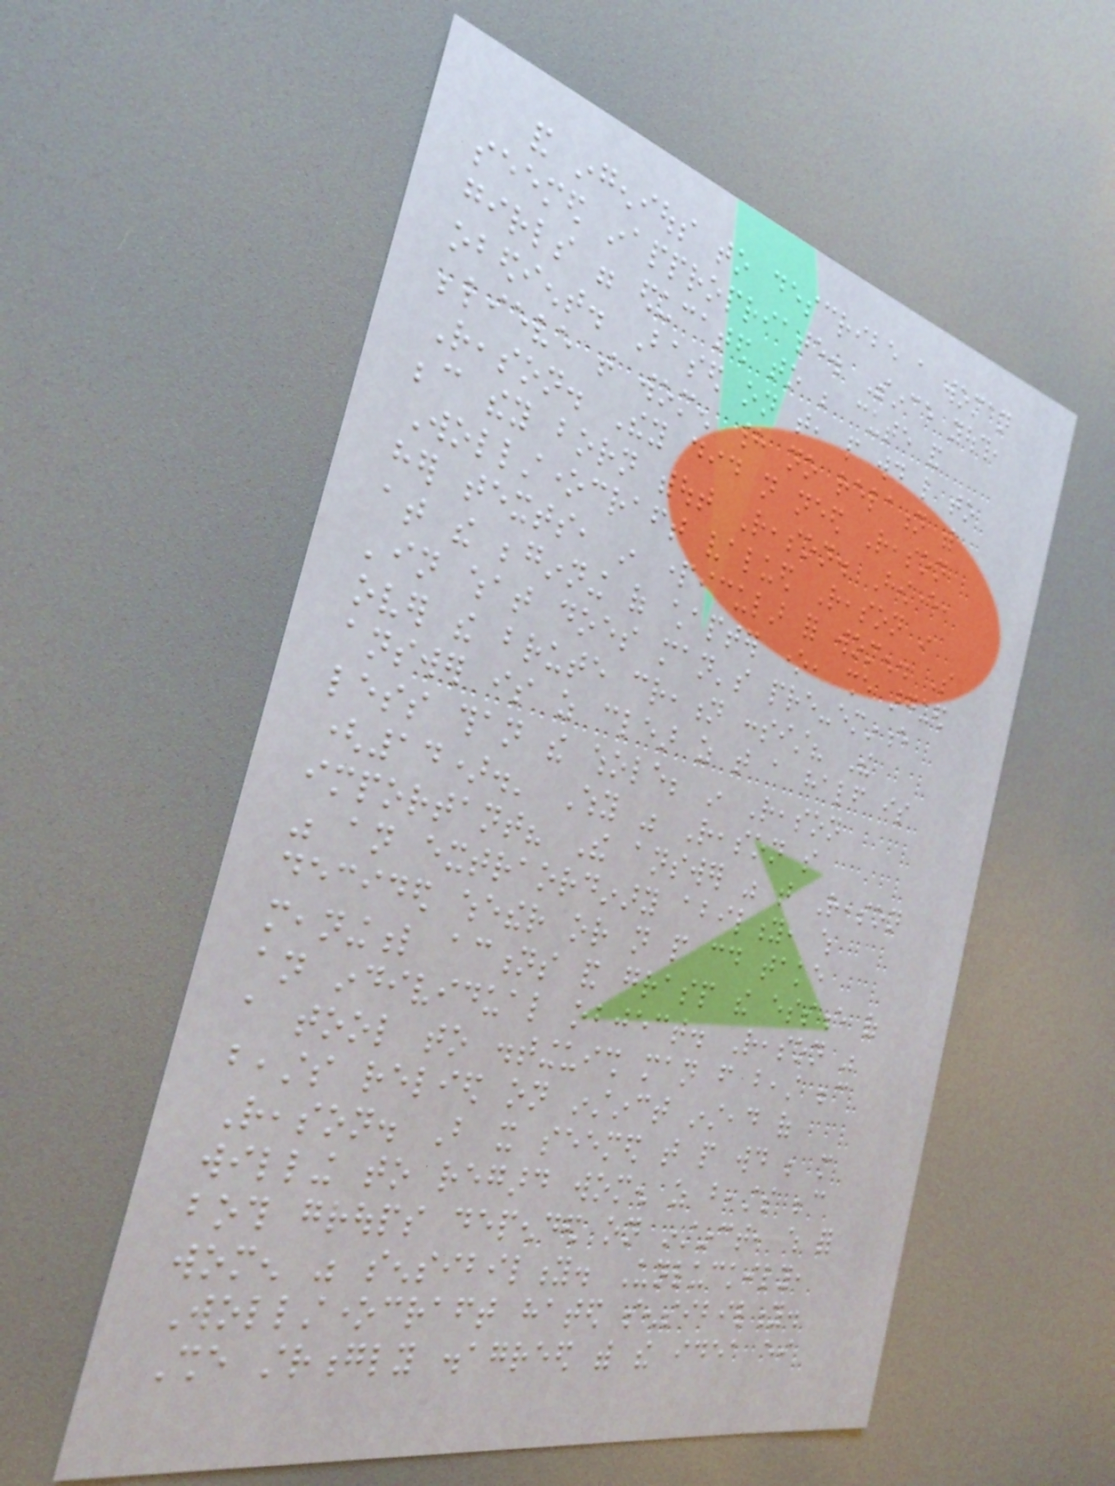and ingenious to describe a woman
seemed inappropriate. Since youth,
girls were educated to be cute and
obedient. Based on that, people would like to
believe that women had no relation with
Reason. They did not need Reason
because they born without Reason. However,
Wollstonecraft valued Reason in
her texts, in particular for women. So
at the beginning of chapter one, she argued
'in what does man's pre-eminence
over the brute creation consist? The
answer is as clear as that a half is
less than the whole; in Reason
(14).' Why was Reason so
important? The answer was that Reason
was an extraordinary ability, which
decided whether or not people could take
meaningful actions and grasp the essence of
an individual object. Reason was
a tool to distinguish man from beast because
beasts relied on instinct instead of
Reason. But it seemed that people would be more
willing to regard women as beasts because
both groups depended on instinct, which for
women was sensibility. Unluckily,
Wollstonecraft hated sensibility.
She strongly disagreed with the idea either
